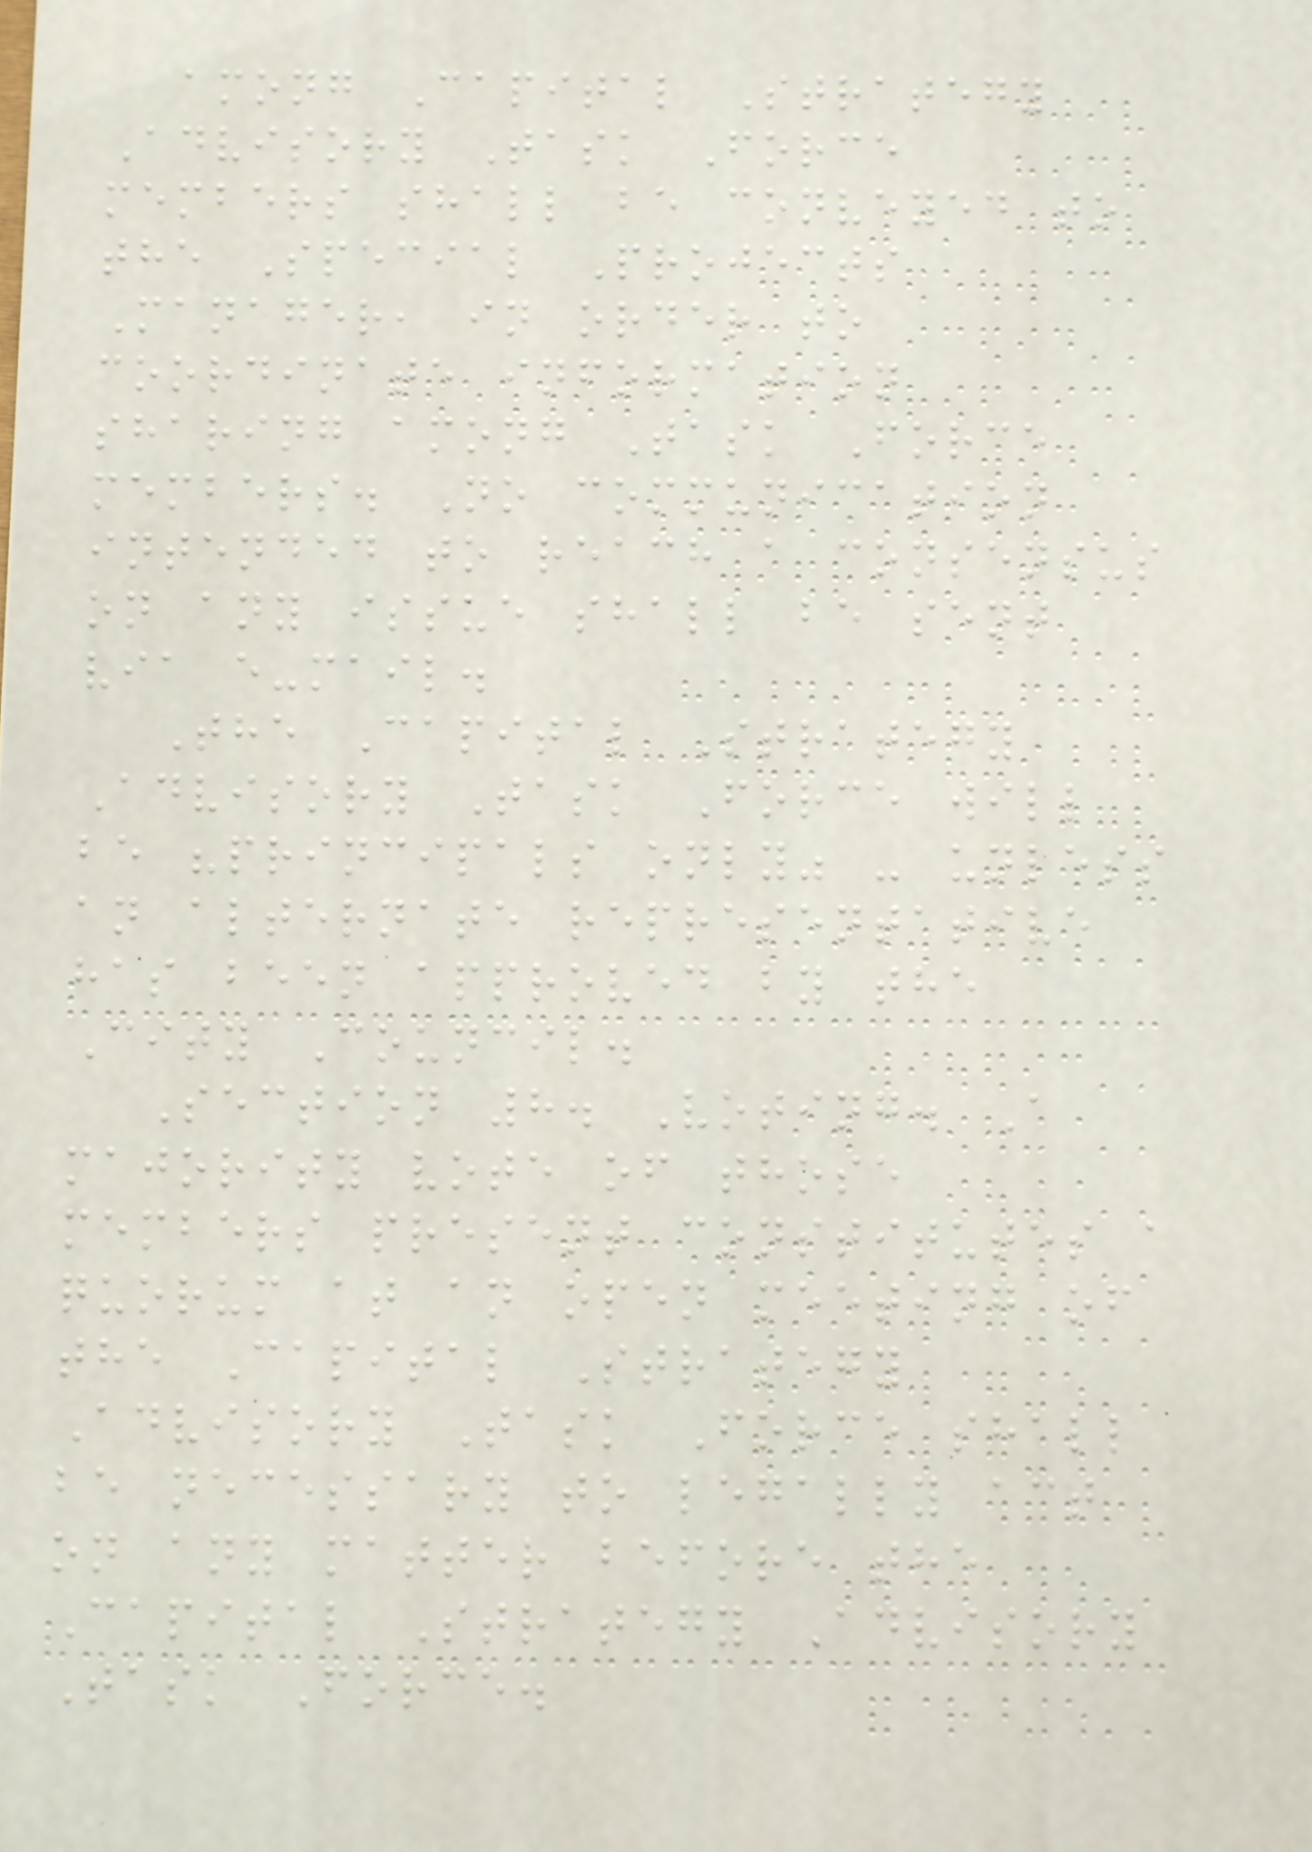among Capital Strategy
Advisory Task Force
members shall be conveyed to
the Special Projects
Manager, in order to
coordinate information
sharing among Task Force
members. No communication
intended to reach a consensus
on any issue shall be sent
via e-mail.
The Capital Strategy
Advisory Task Force will
be "principals only" - unless
an alternate representative
has been approved by the
City Council.
Section 8. Voting. A
majority vote of those
members present constitutes a
quorum at an open meeting of
the Capital Strategy
Advisory Task Force shall
be necessary to legally act
on any matter before the
Capital Strategy Advisory
Task Force.
